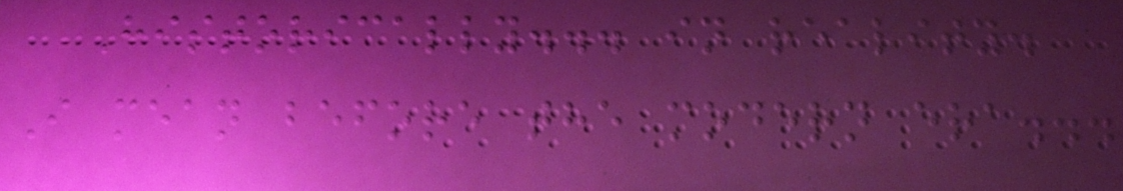Historically... in reality.
I mean before the modern era...
